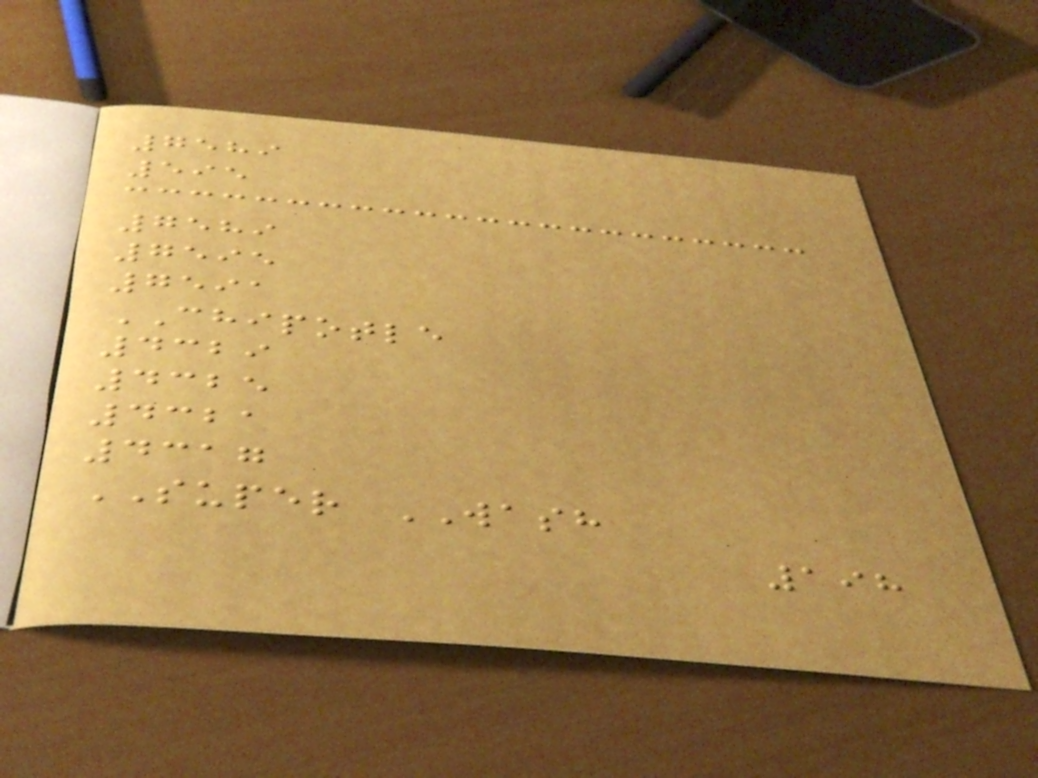7589
595
7589
7595
7591
CHIPOTLE
4329
4325
4321
4317
SUPER WASH
198
